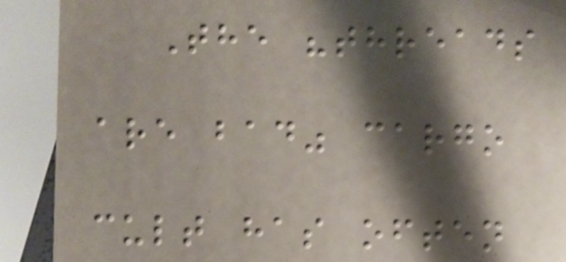The "threads
are bad" cargo
cult has often
